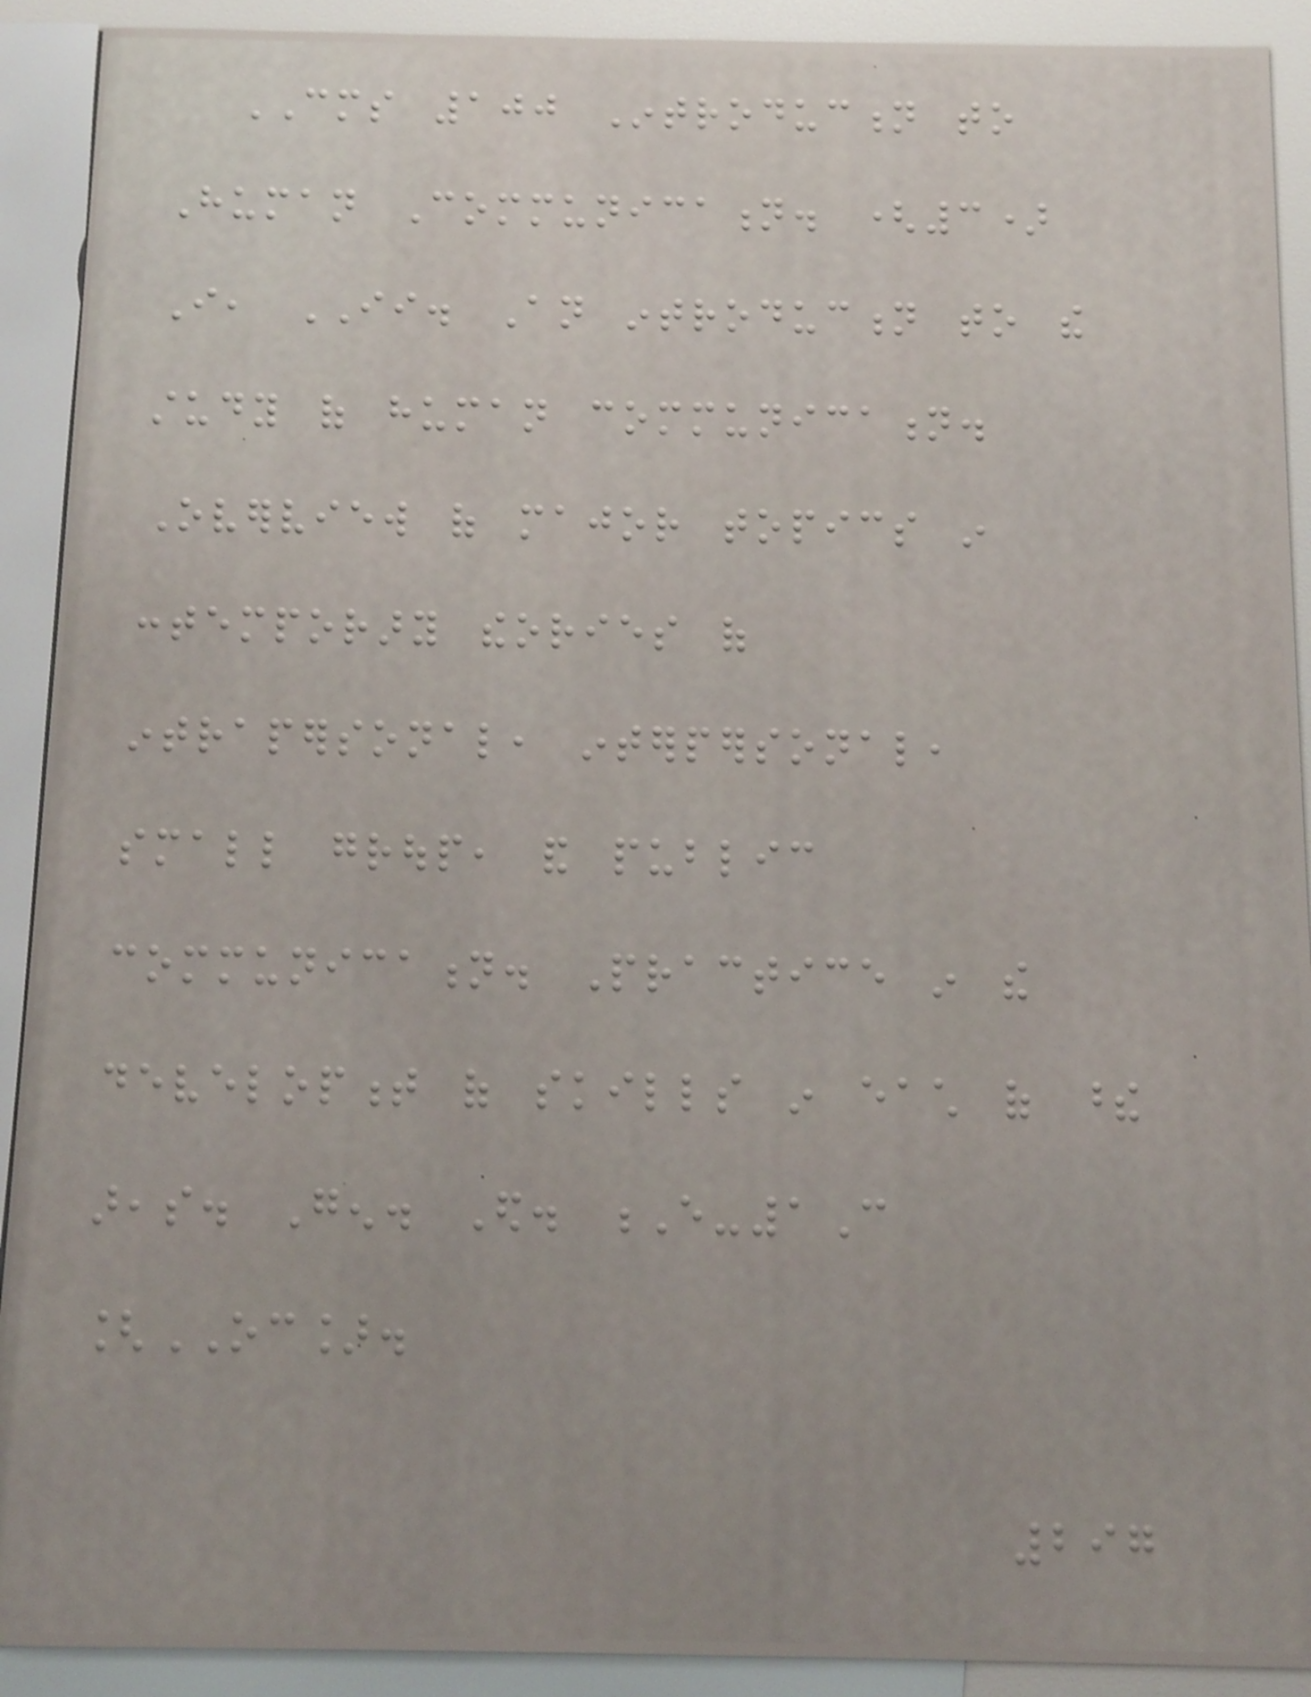CMS 100 Introduction to
Human Communication. (3)
I, II. An introduction to the
study of human communication.
Overview of major topics in
contemporary theories of
intrapersonal, interpersonal,
small group, and public
communication. Practice in the
development of skills in each of these
areas. Gen. Ed. E-1C
[OC].
297
